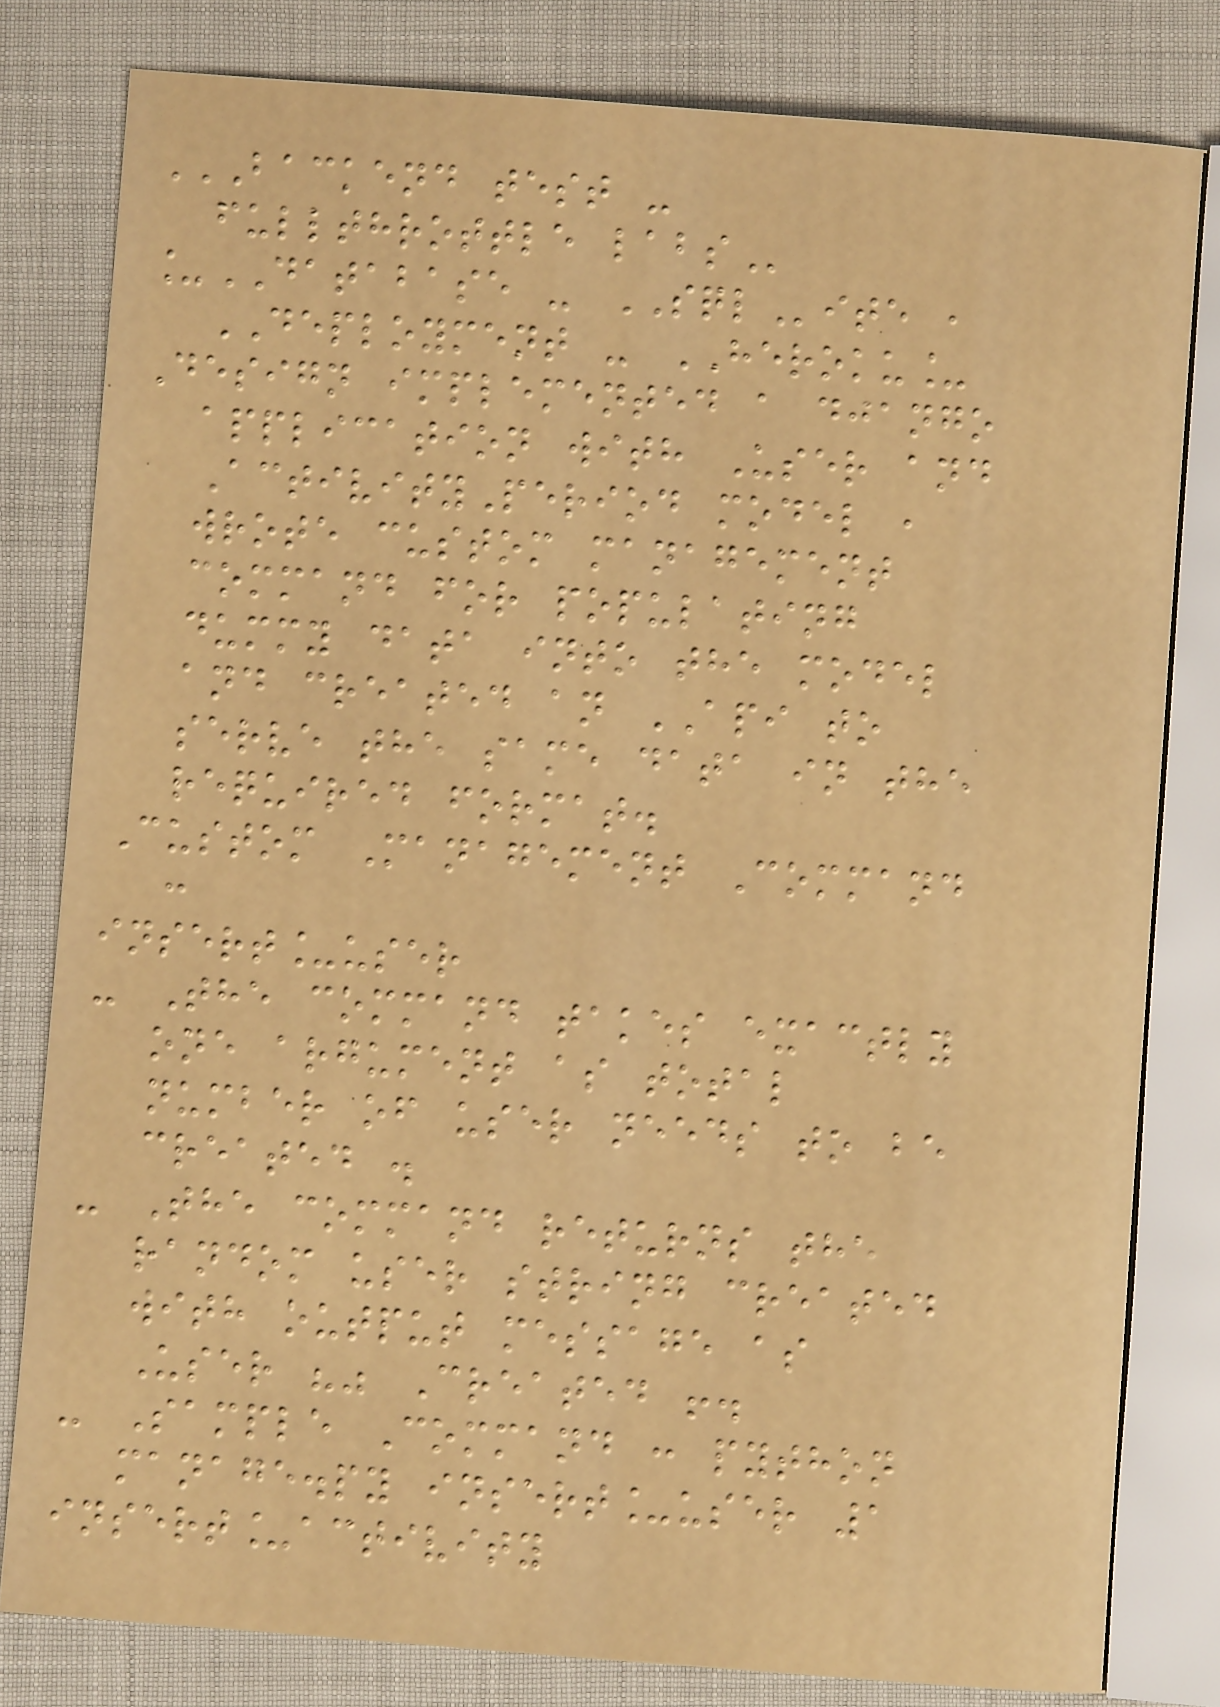BACKEND TEST -
FULLTHROTTLE LABS
_DATABASE - SQLite ,
DEPLOYMENT - HEROKU_
Design implemented a django
application with User and
ActivityPeriod model ,
wrote custom management
command for populating
dummy data into the model
and created an API to
serve the same data in the
required format.
Custom Management Command
:
insert_user
- The command takes exactly
one argument as total
number of user needs to be
created .
- The command returns the
random user string created
with output message as
User "" Created !.
- Sample Command : python
manage.py insert_user 1
insert_activity
